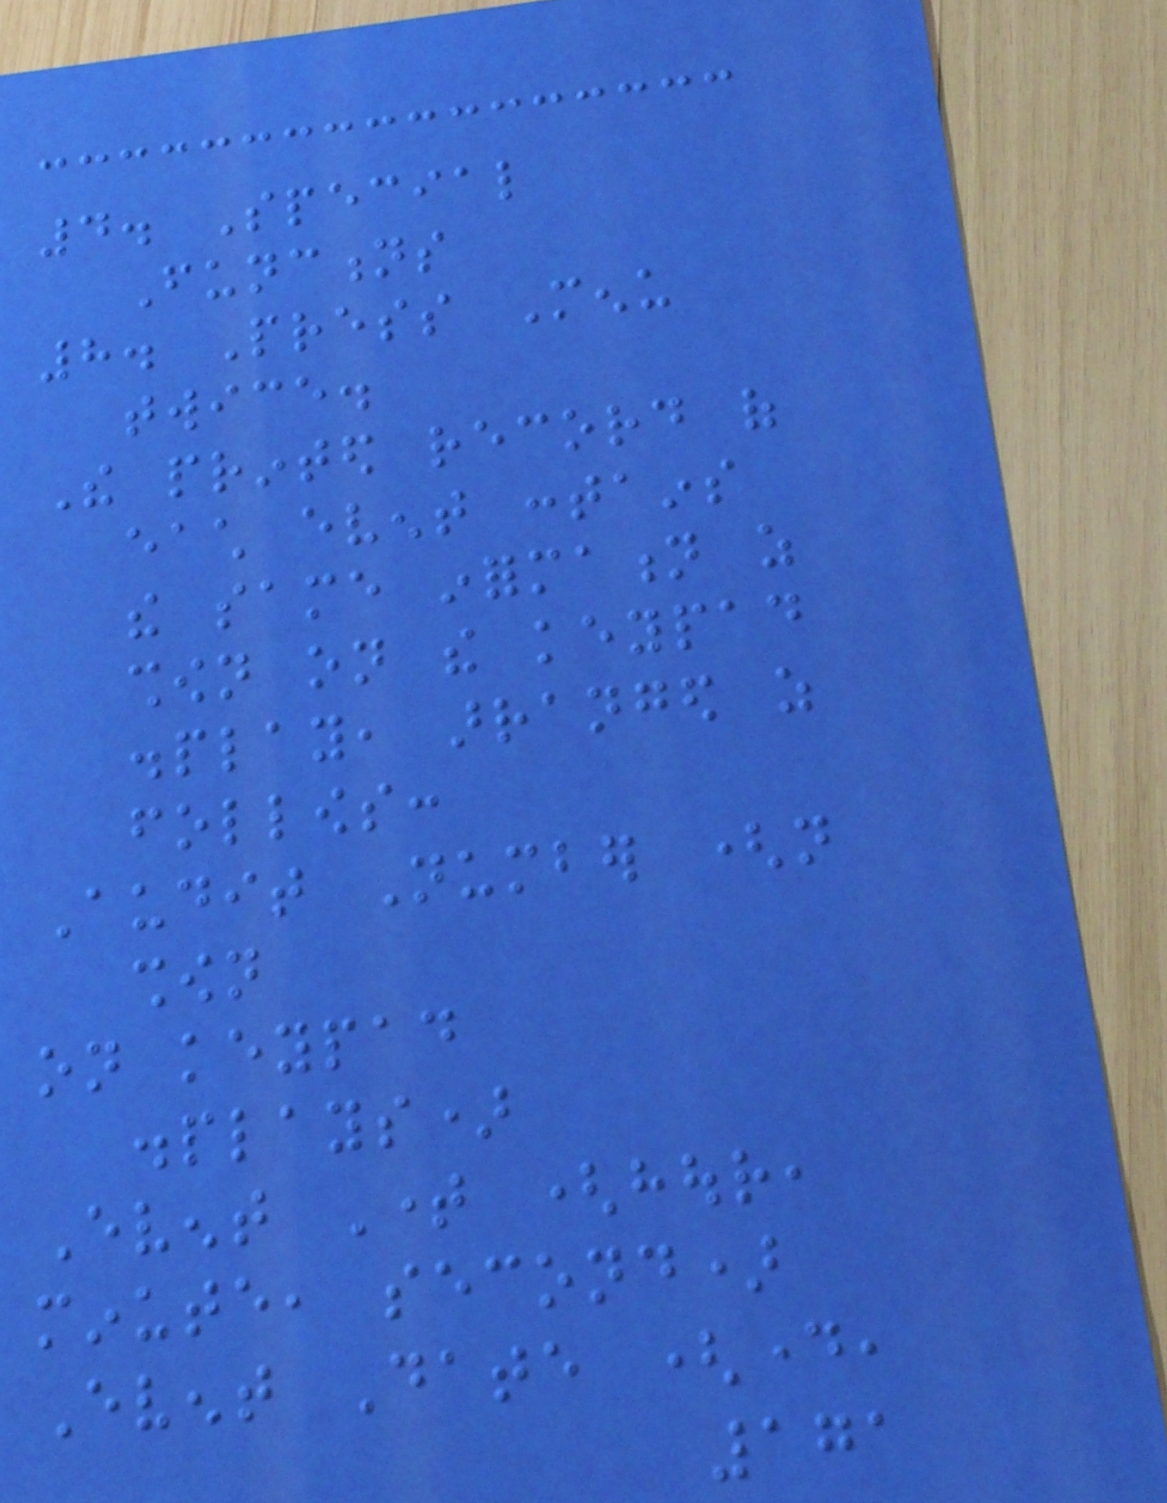4. Special
Functions
8. Press Menu
twice.
The printed record of
each event contains
the same information as
shown on the keypad
display, arranged as
follows:
Audit Number (not
shown
on keypad
displays)
Event Time (hour,
minute, second)
Event Date (day,
171
